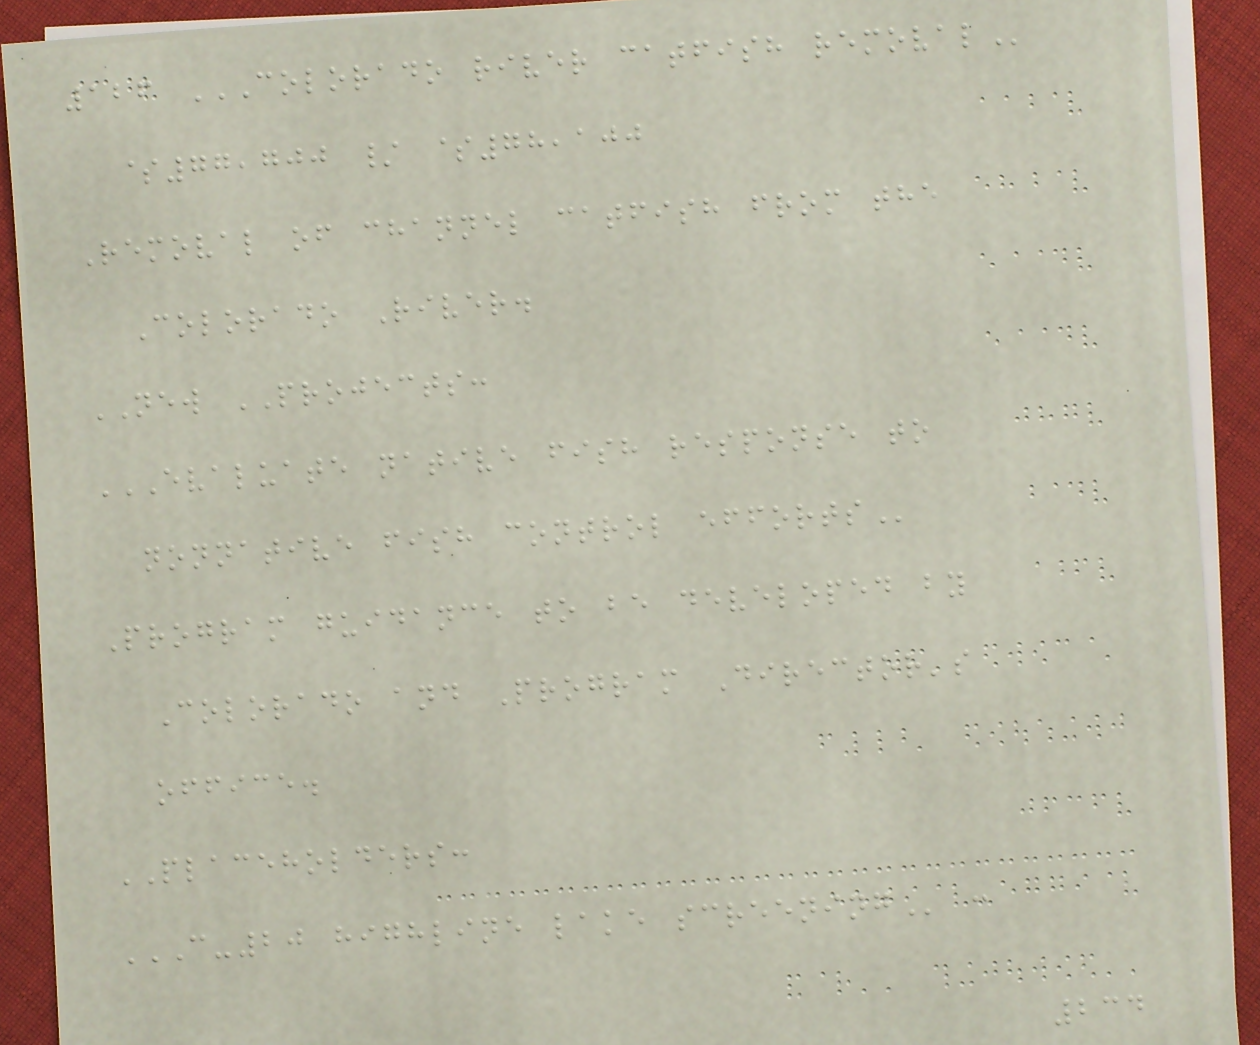126 COLORADO RIVER CATFISH REMOVAL
$77,700 / $78,100
Removal of channel catfish from the
Colorado River.
NEW PROJECTS:
EVALUATE NATIVE FISH RESPONSE TO
NONNATIVE FISH CONTROL EFFORTS
Program guidance to be developed by
Colorado and Program Director's
office.
PLACEHOLDERS:
C-20 HIGHLINE LAKE SCREENING :
234
